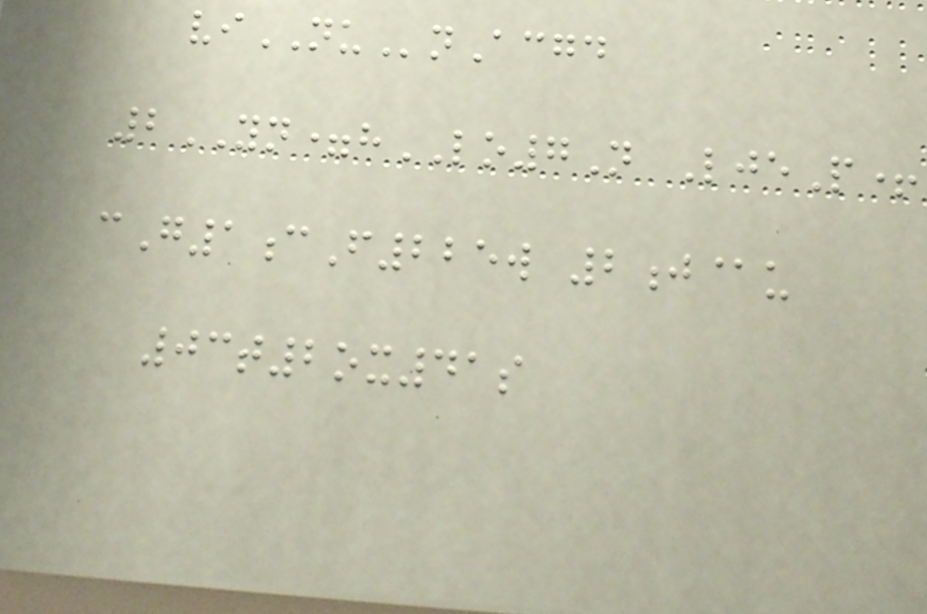viNUnAcgd
2YN=hLO7N LjeP+
cG1cF225w 2j@u
03t2ox41s
